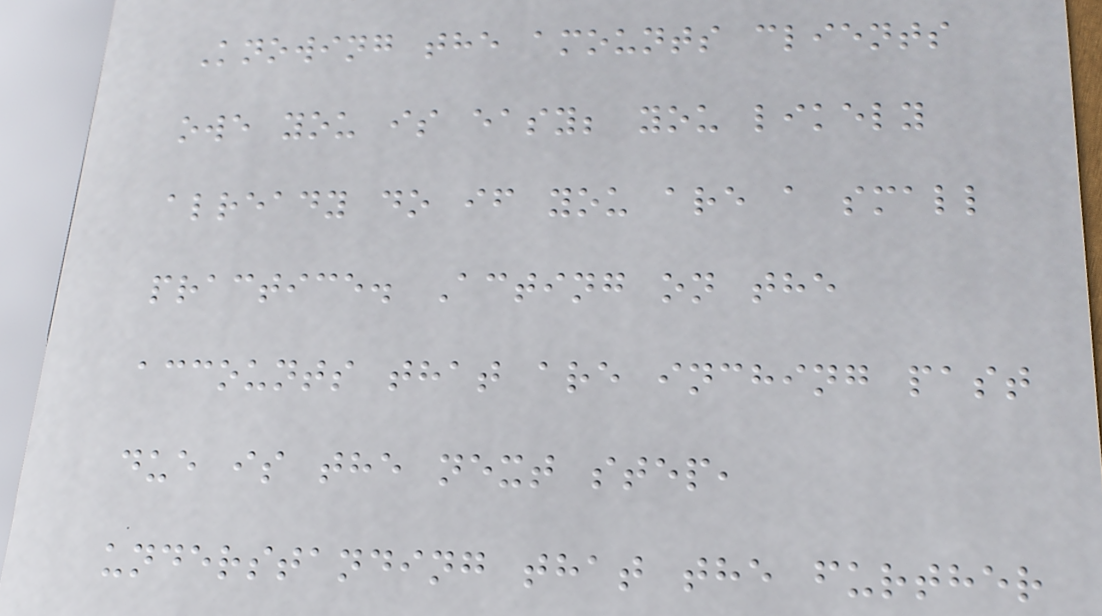Knowing the amounts clients
owe you is easy; you likely
already do if you are a small
practice. Acting on the
accounts that are inching past
due is the next step,
understanding that the further
